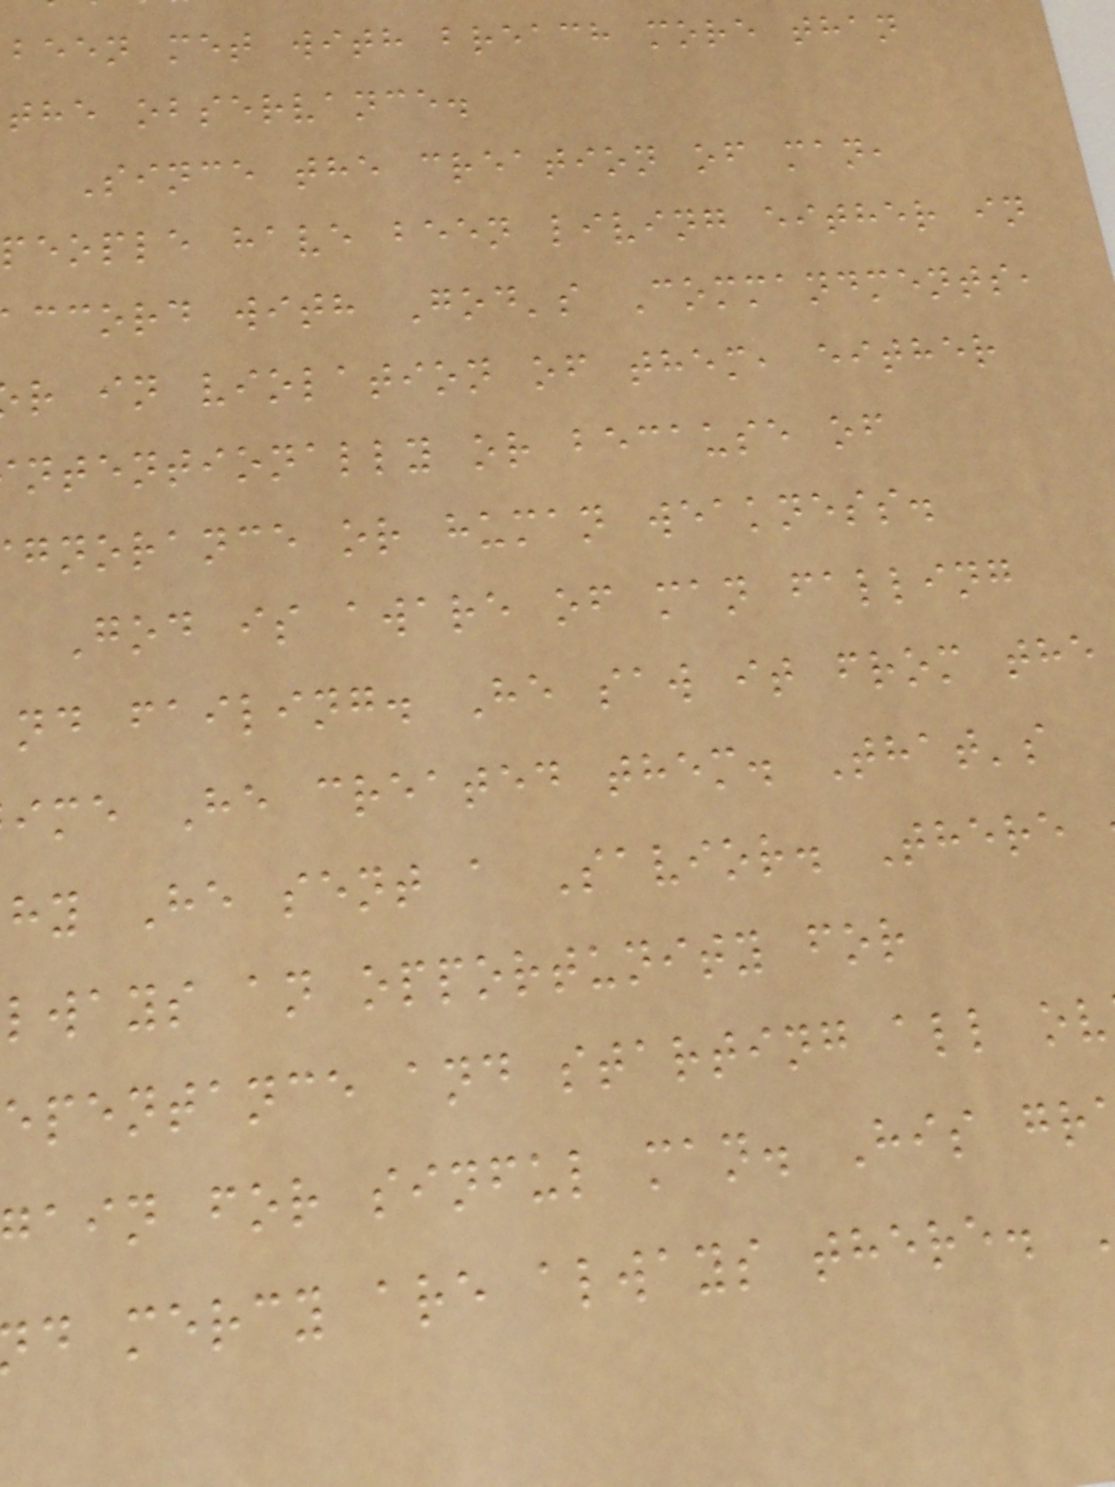been met with breach more than
the observance.
Since the creation of man,
people have been living either in
ccord with God's Commandments,
r in violation of them, either
ntentionally or because of
gnorance or human weakness.
God is aware of man falling
nd failing. He saw it from the
ime He created them. That's
hy He sent a Savior. There
lways an opportunity for
epentance and starting all ov
ain for sinful man. His gr
d mercy are always there.
